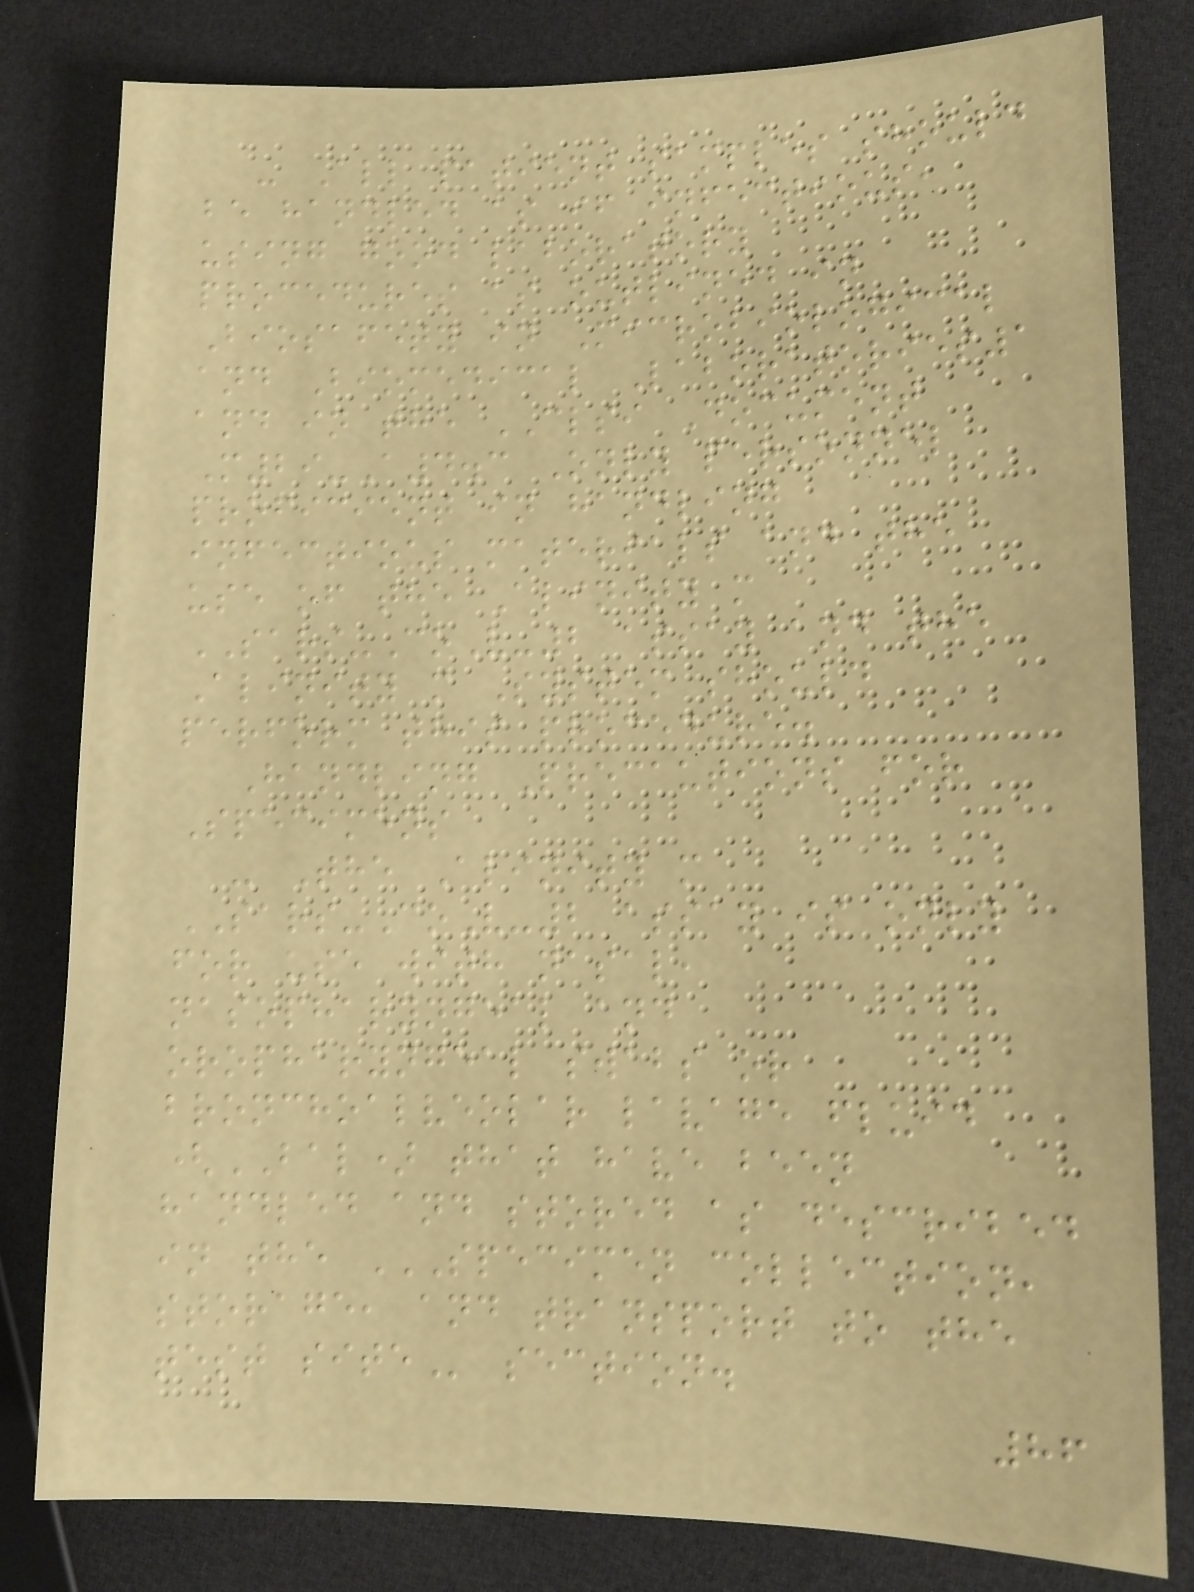- All patient samples should
be handled as if infectious,
using good laboratory
procedures as outlined in
Biosafety in Microbiological
and Biomedical Laboratories1
and in the CLSI Document
M29-A4.3 Only personnel
proficient in handling
infectious materials and the
use of the Alinity m
SARS-CoV-2 assay and the
Alinity m System should
perform this procedure.
Handling Precautions for
Specimens
- The Alinity m
SARS-CoV-2 assay is only
for use with nasal,
nasopharyngeal and
oropharyngeal swabs or
bronchoalveolar lavage fluid
(BAL) that have been
handled and stored as described
in the SPECIMEN COLLECTION,
STORAGE, AND TRANSPORT TO THE
TEST SITE section.
86
